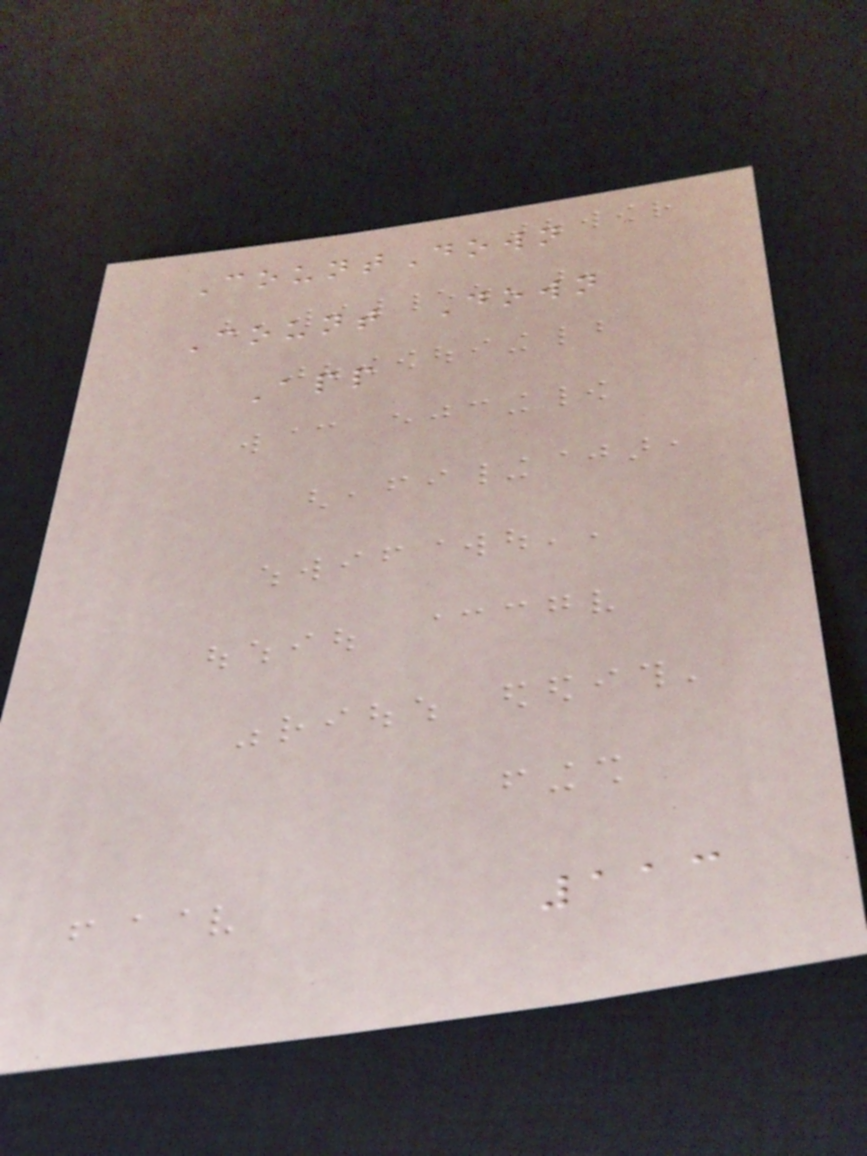CountDown
Count Down
App
113
